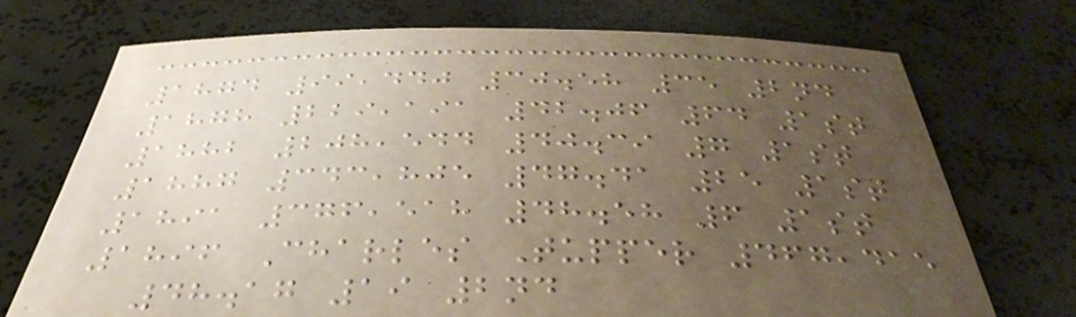1874 99,440 30.58 35 2nd
1878 229,191 42.06 64 1st
1882 208,544 40.39 7 1st
1887 343,805 47.41 25 1st
1891 376,518 48.58 6 1st
1896 Charles Tupper 467,415
48.17 19 2nd
